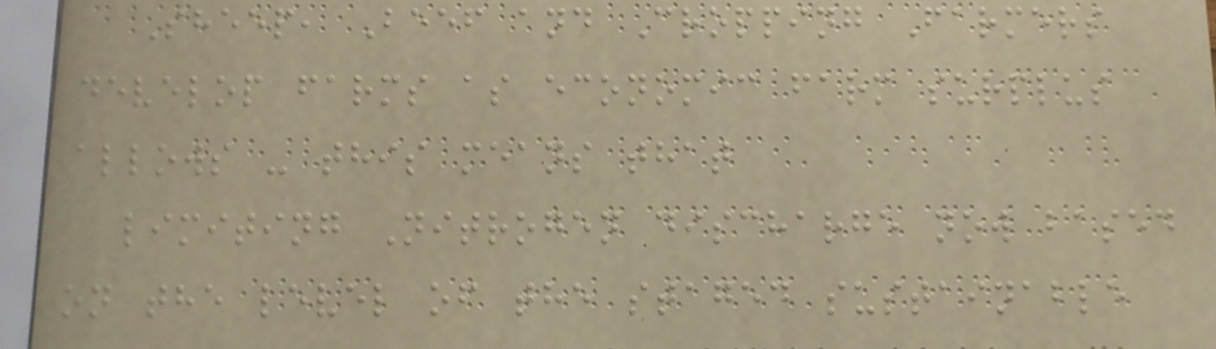Sheep, Beef and Cropping Farmers
develop farms as economic farm surplus
allows - this means that
limiting Nitrogen discharge now based
on the level of the staged sustainable
